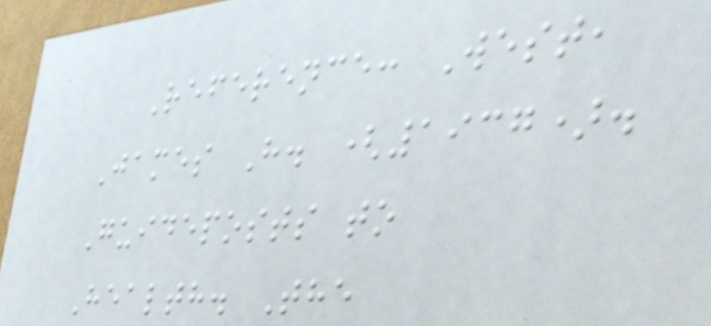Reference: West,
James H. (1937).
Guideposts to
Health. The
